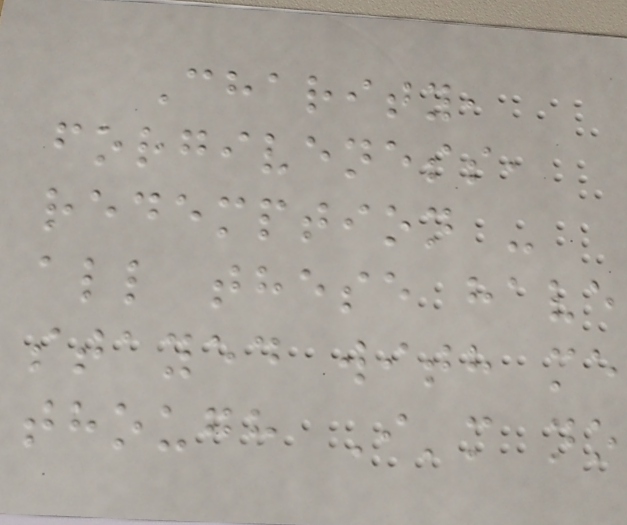Charity,
forgiveness,
redemption -
all these have
stayed with me
though I'm no
